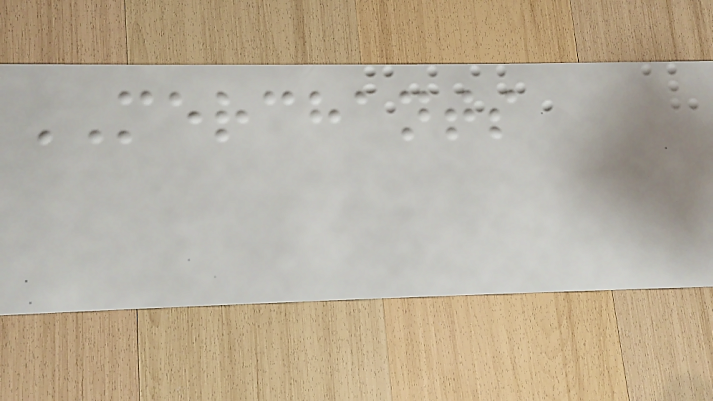MERCHANTS
